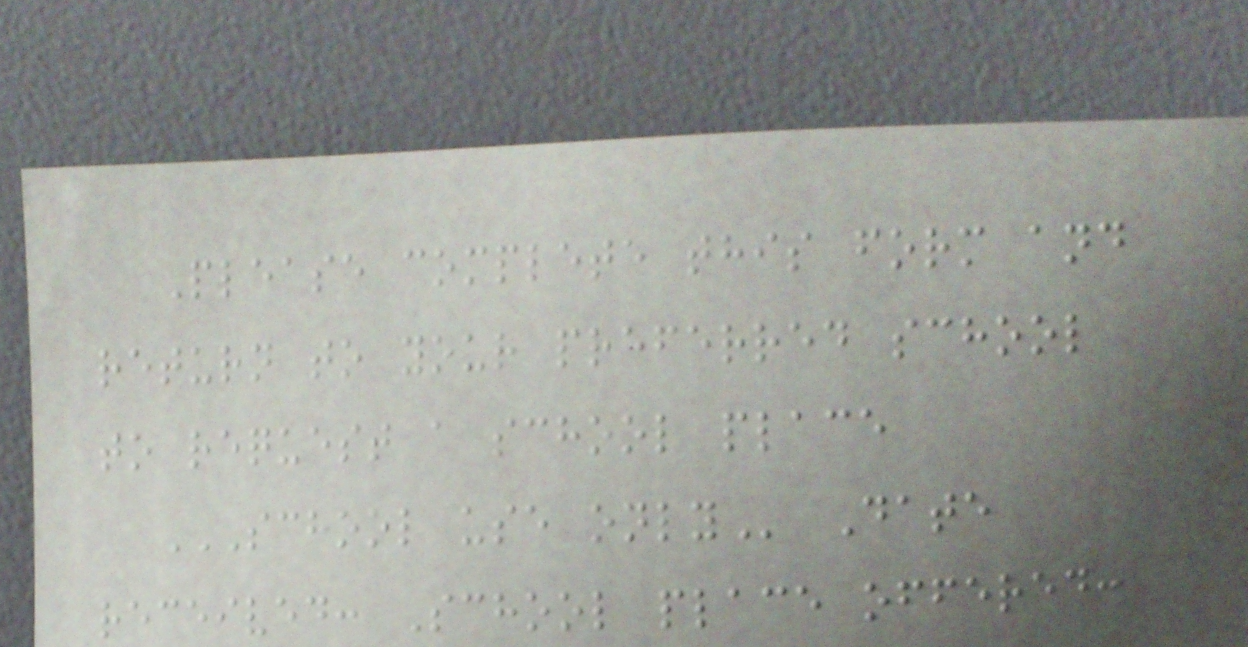Please complete this form and
return to your preferred school
to request a school place
SCHOOL USE ONLY Date
received: School place offered:
